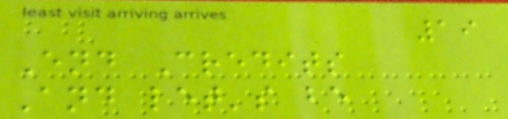19
End Credits
And let's be
